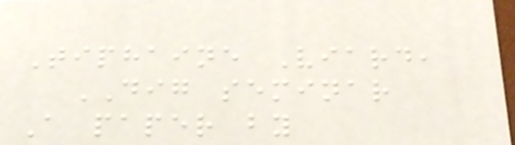Tiphaine Viard,
DIG seminar
A paper by
